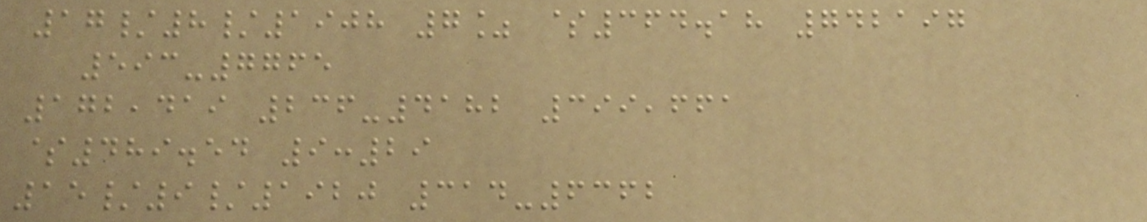17/8/1908 7% $364.18 742197
593-7765
172,419 236-4182 399,661
$489.54 9:29
15/9/1920 314-6362
